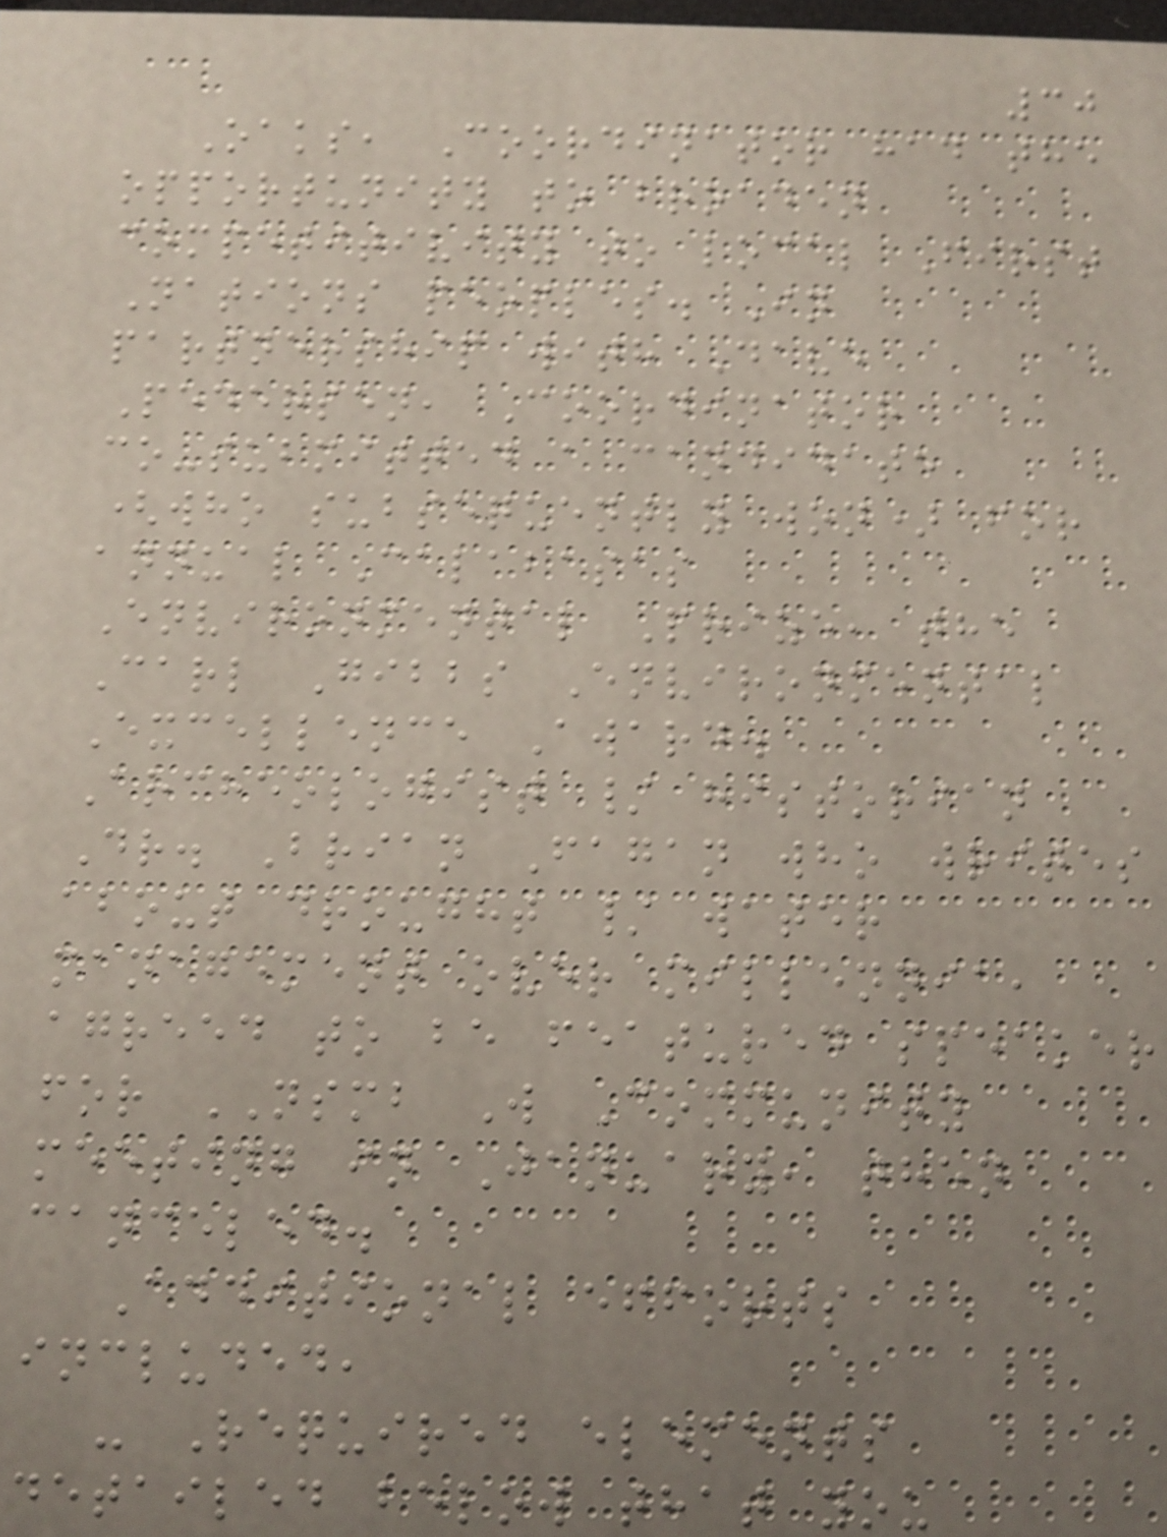30
Oaks, Coordinator had the
opportunity to broaden
competitivity to local First
Nations peoples. In
partnership with Dave
Pedersen, Coordinator
co-submitted a candidate
(who subsequently won) for
annual Calabasas
Environmental Prize, the
Carl Gibbs Environmental
Excellence Award.
Archeologist / historian
Dr. Brian Fagan who writes
about drought / water
management over millennia,
agreed to be featured speaker
for NSMB W Community
meeting in January, then
canceled.
Additional efforts
included,
- Required elements
detailed below that you
